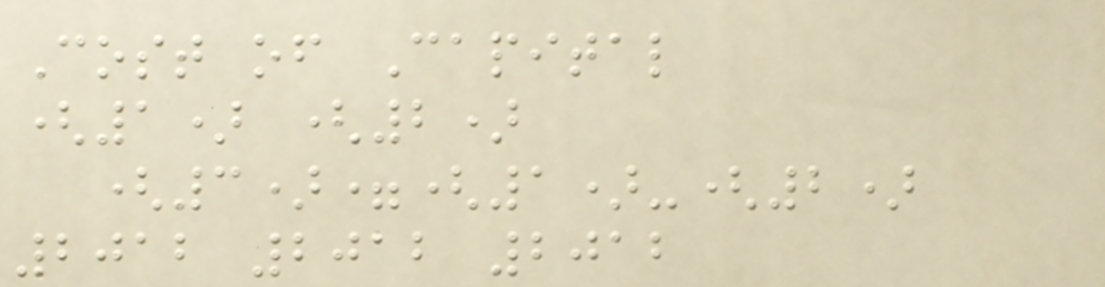Cost of Capital
(1) (2)
(3)=(1)-(2)
2012 2012 2012
